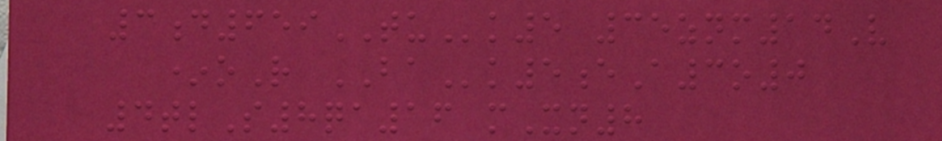3d659TUk5 35znm14V
*oR BAk5eA3o0
4tlS8qa16 mXn8
